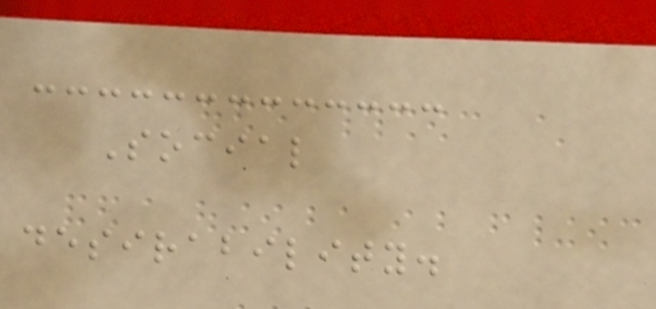Social
desirability.
